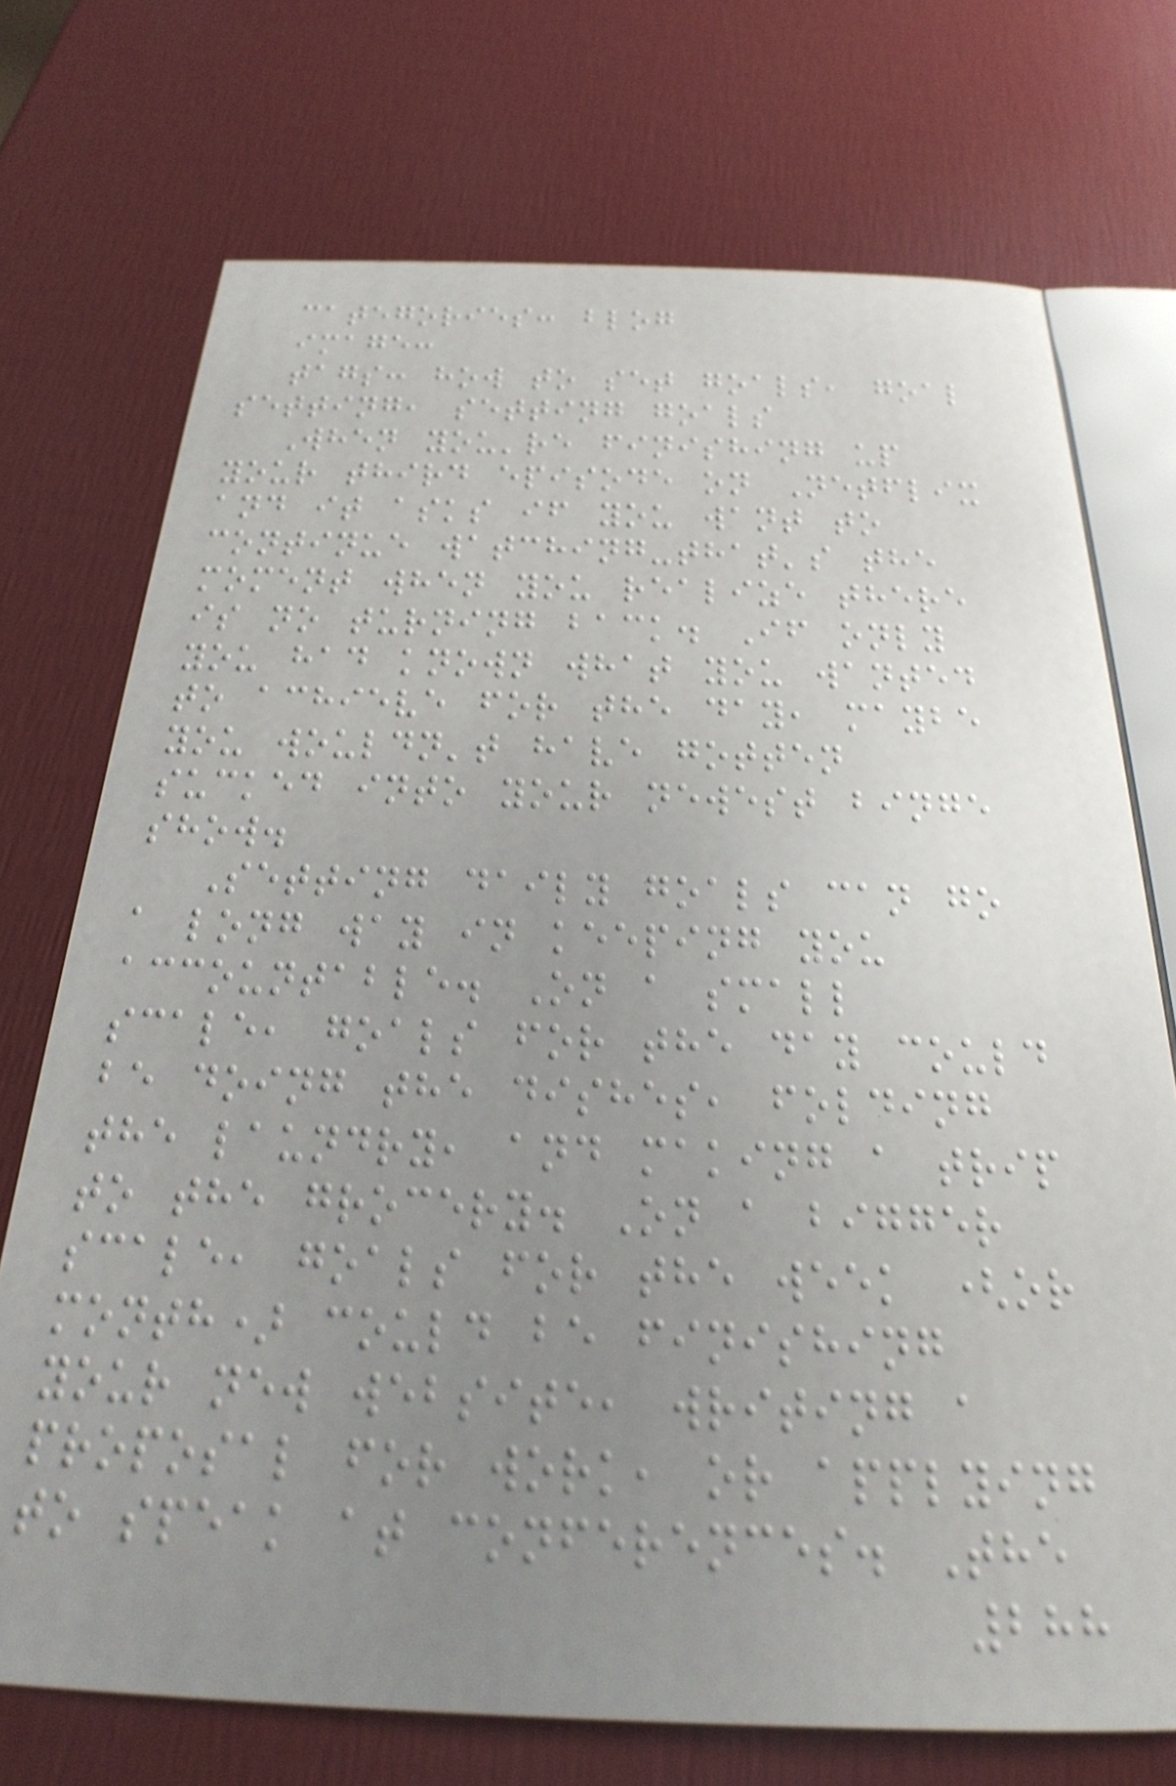categories: blog
image:
tags: how to set goals, goal
setting, setting goals
When you're finishing up
your third episode on Netflix
and it asks if you want to
continue watching-that's the
moment when you realize there
is no turning back. If only
you had known what you wanted
to achieve for the day, maybe
you wouldn't have gotten
sucked into your newest binge
show.
Setting daily goals can go
a long way in keeping you
accountable. On a small
scale, goals for the day could
be doing the dishes, folding
the laundry, and making a trip
to the grocery. On a bigger
scale, goals for the week (or
month) could be finishing
your new website, writing a
proposal for work, or applying
to speak at conferences. The
288
